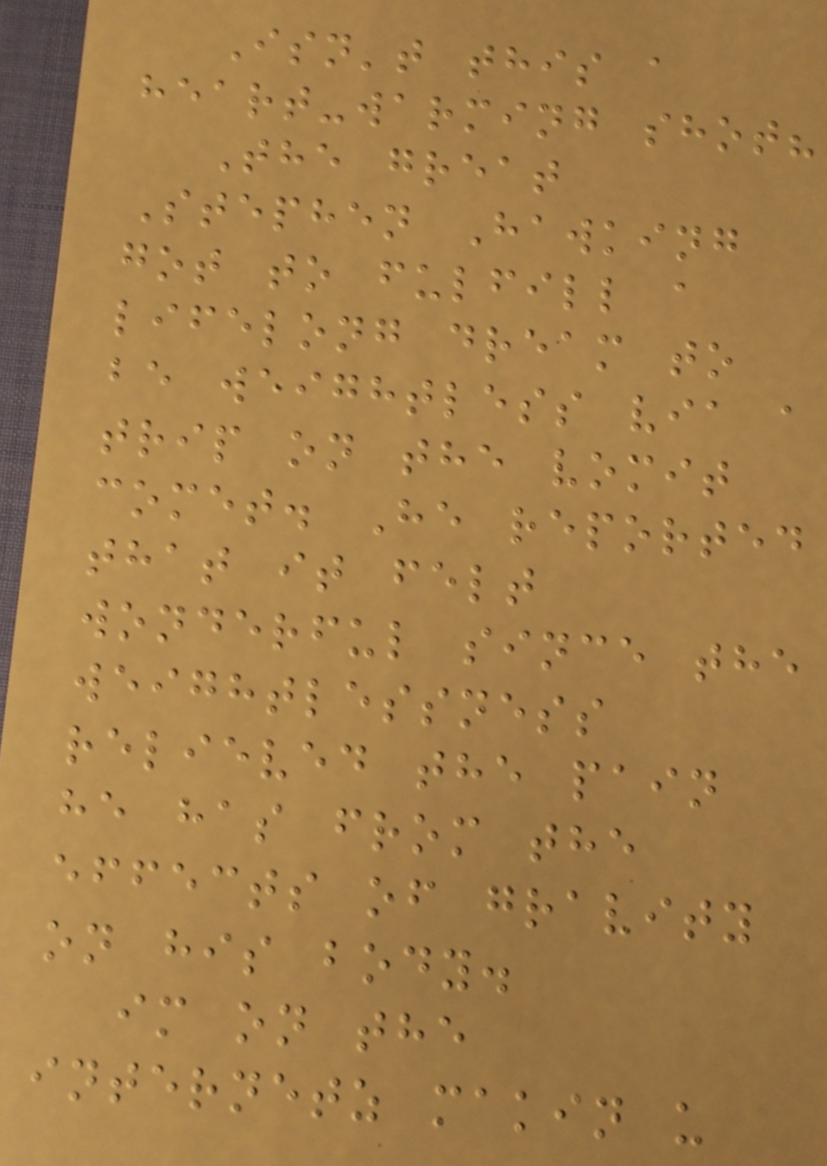Isn't this a
heart-warming shot?
The great
Stephen Hawking
got to fulfill a
lifelong dream to
be weightless via a
trip on the vomit
comet. He reported
that it felt
wonderful since the
weightlessness
relieved the pain
he has from the
effects of gravity
on his body.
im on the
internetz makin u
